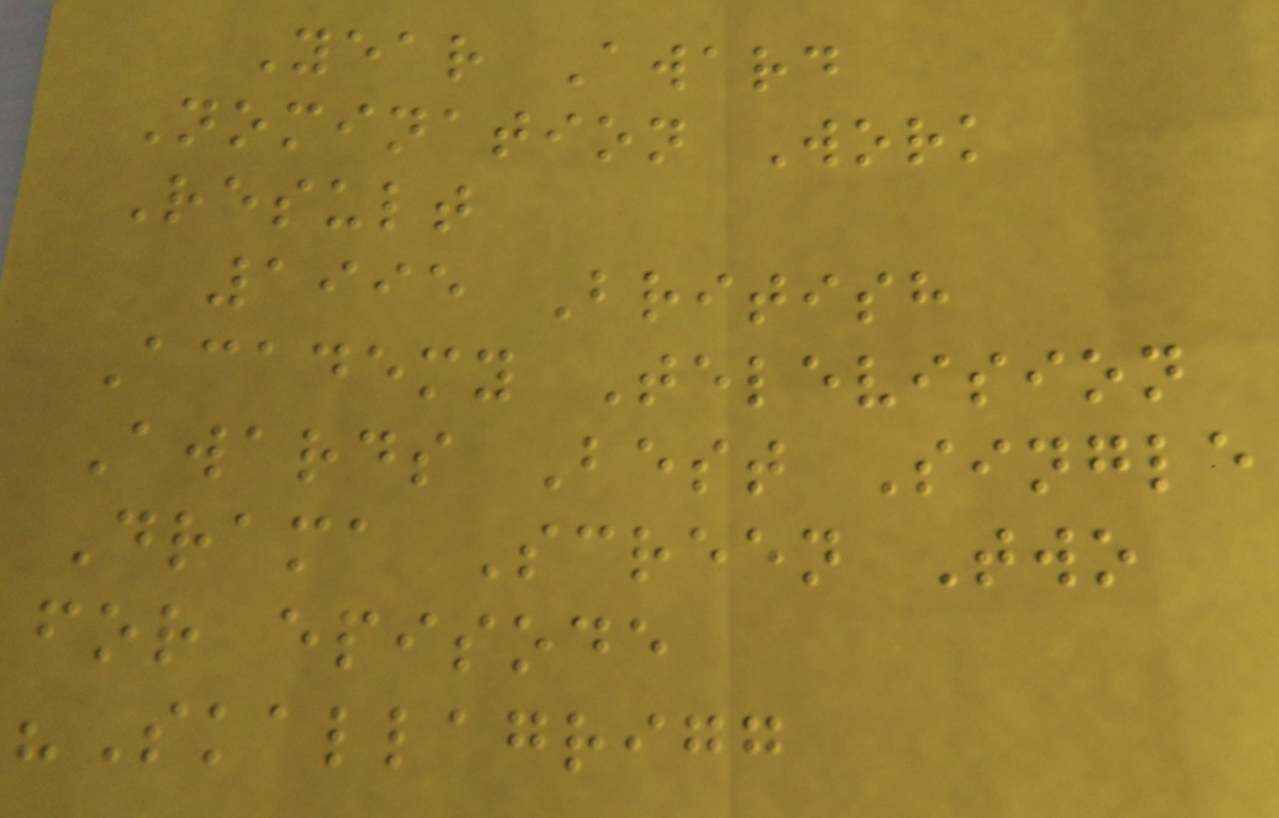Year Award
Nomination Work
Result
1995 British
Academy Television
Awards Best Single
Drama Screen Two
for episode
"Skallagrigg
